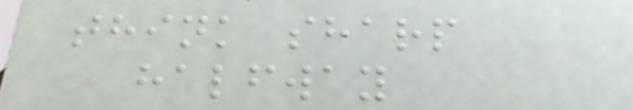think sharp
halfway
